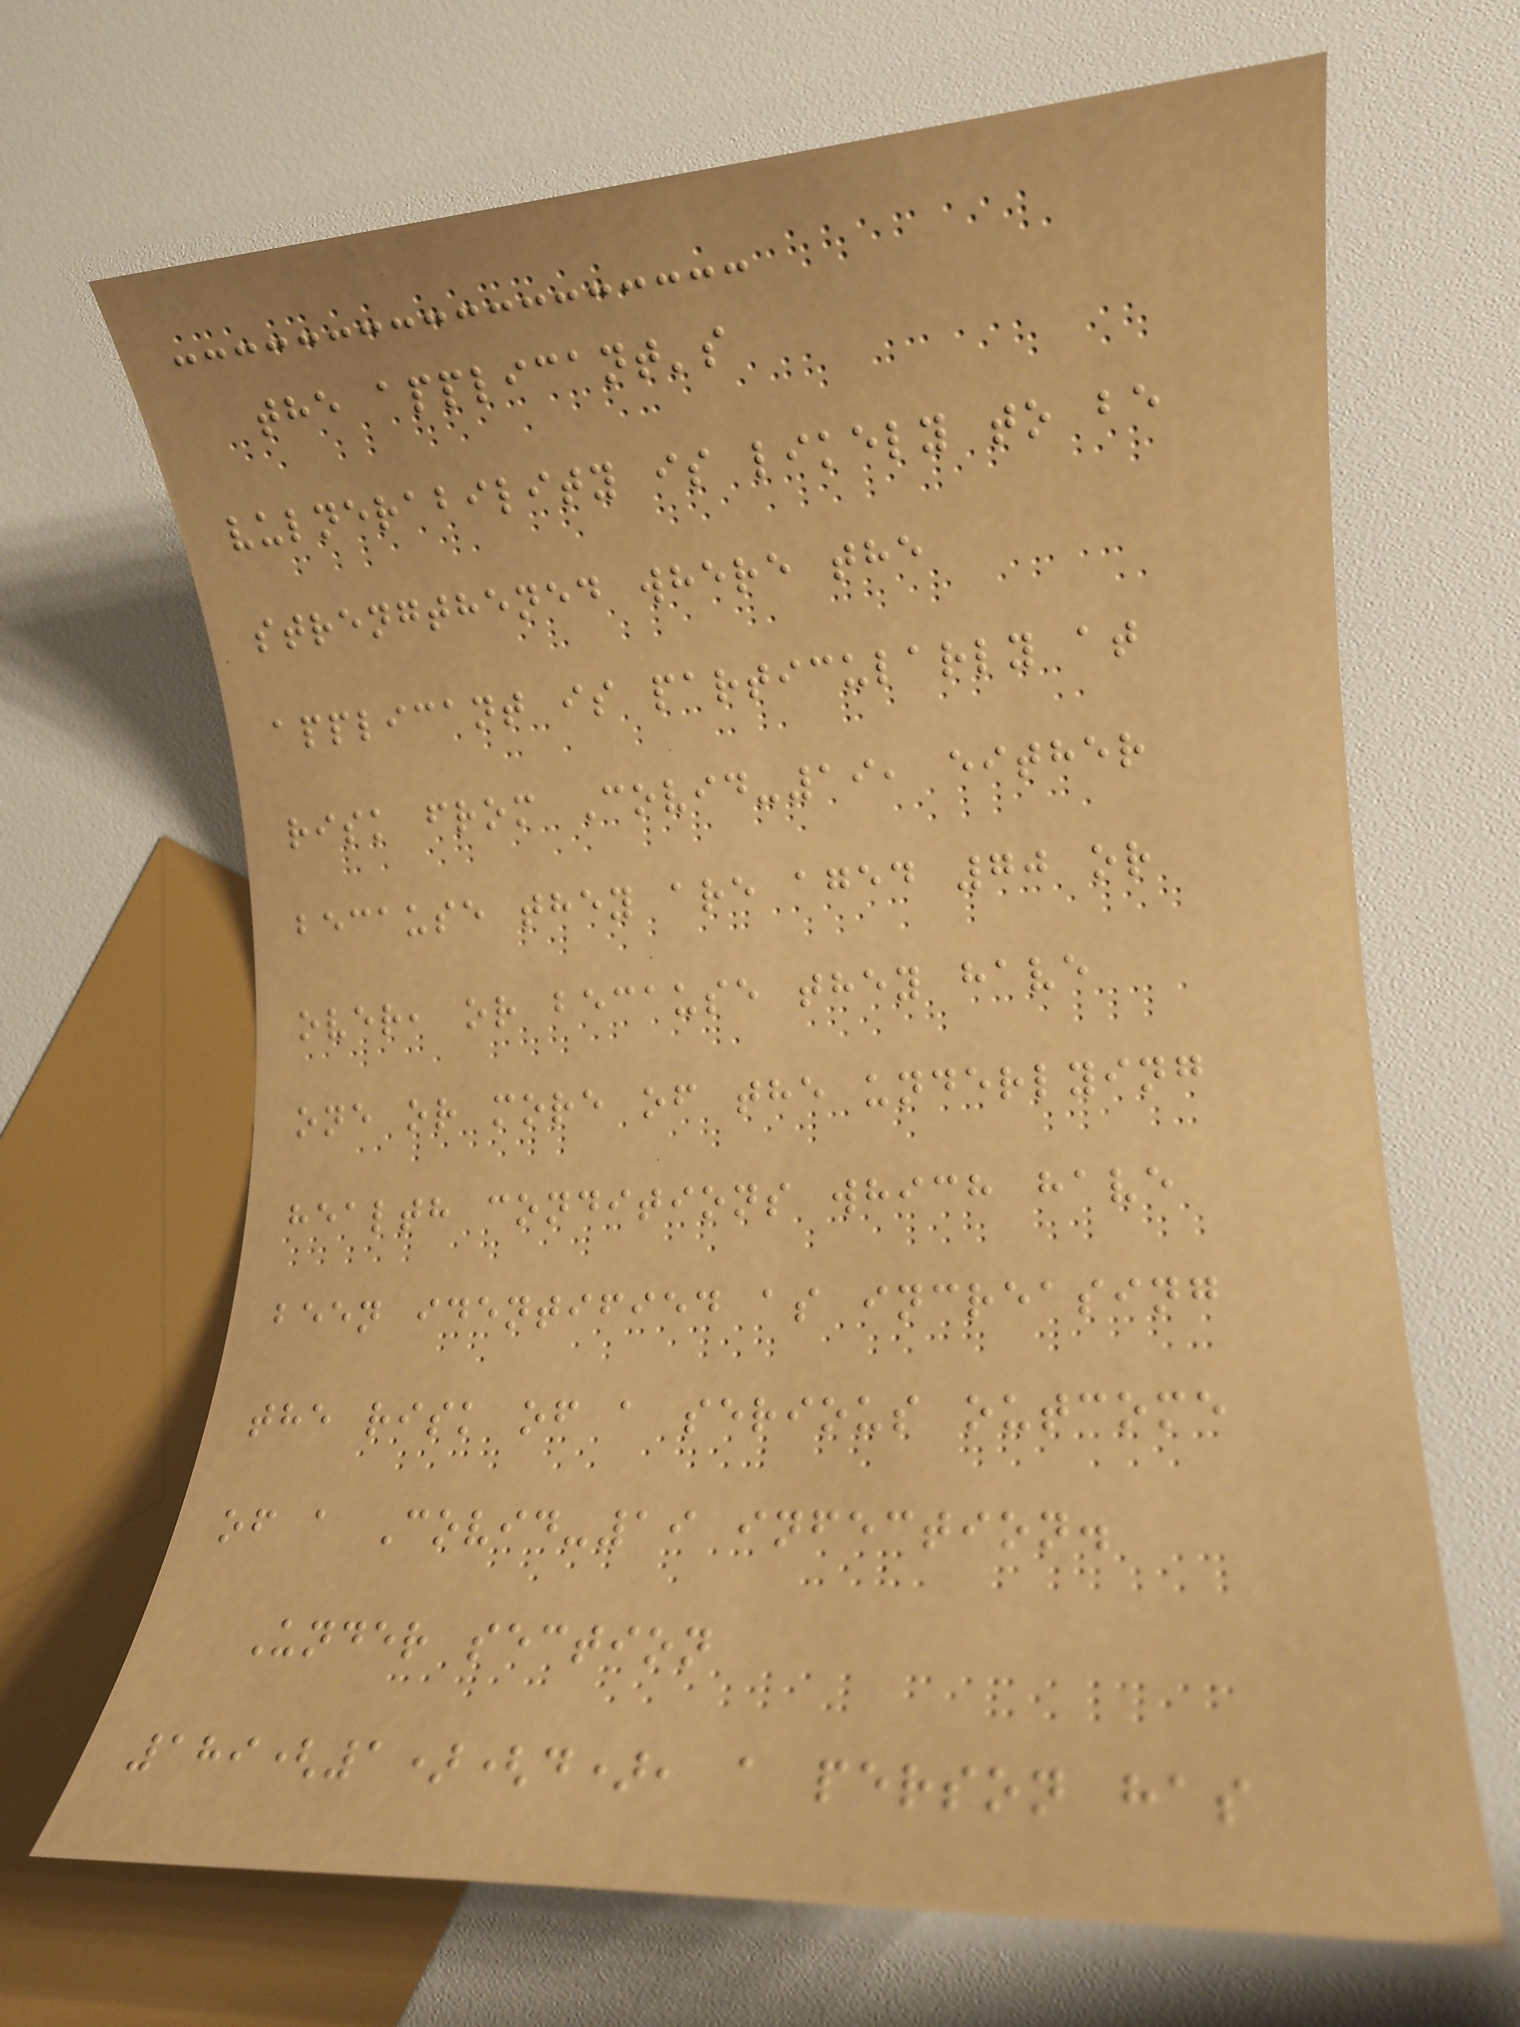the applicant's
vulnerability is likely to be
strengthened where the
applicant is particularly at
risk from Covid-19, either
because they are aged 70 or
over, or because they have
one or more of the underlying
health conditions which have
been identified as increasing
the risk of a serious outcome
of a Covid-19 infection.
Under section
189(1)(d), a person has
